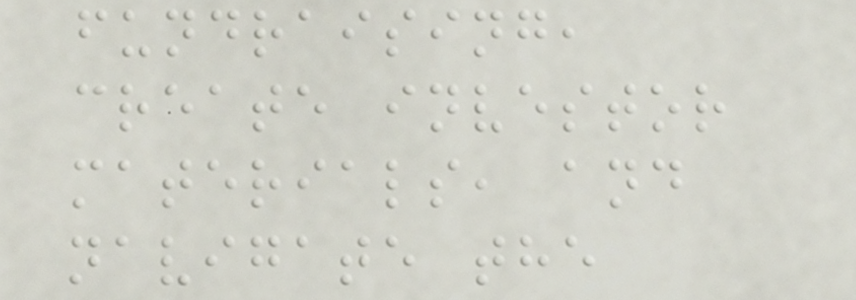fundraising,
create investor
materials, and
navigate the
